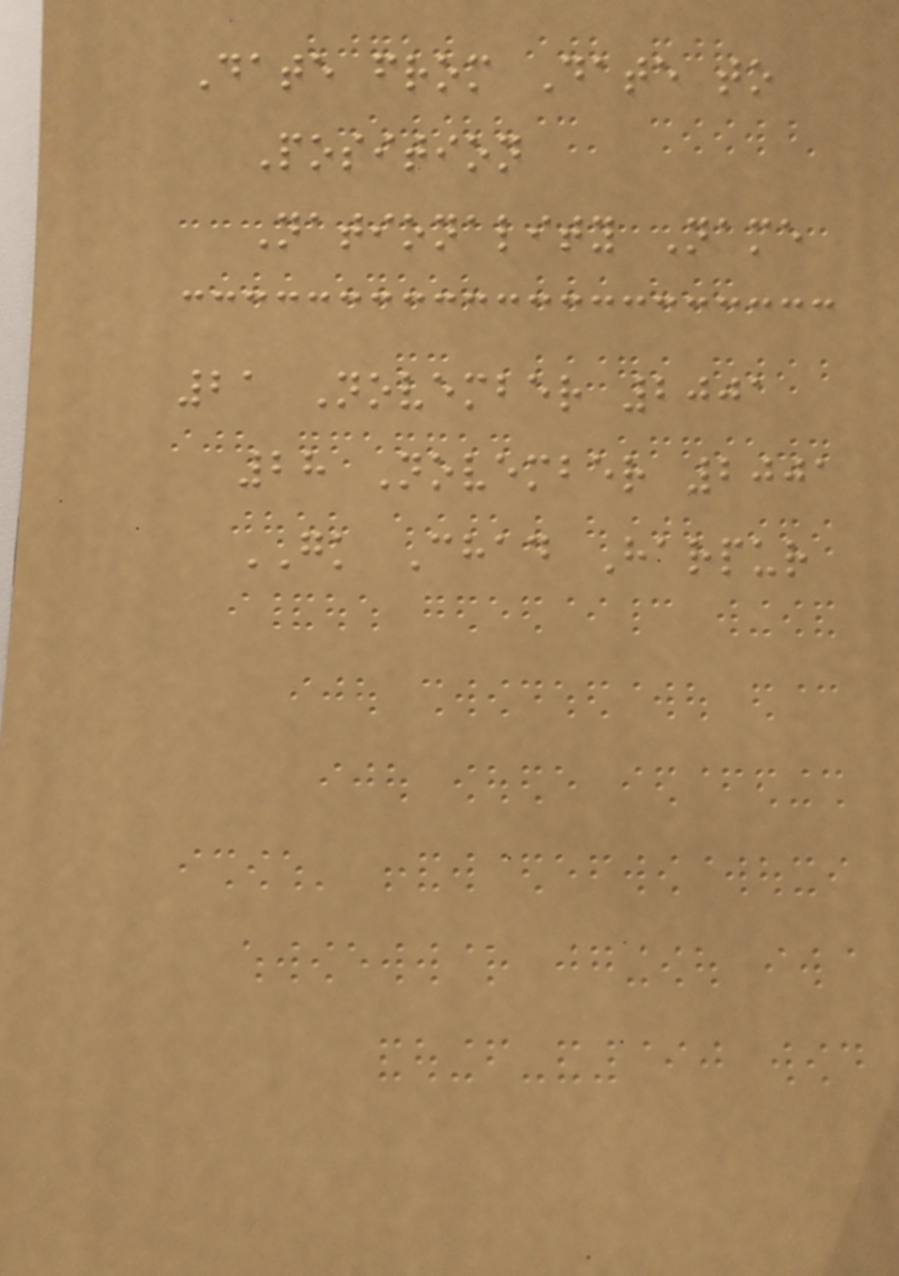Date from Date to
Position
Nationality Name
21 November 2001
28 November 2001
GK Chad Harpur
